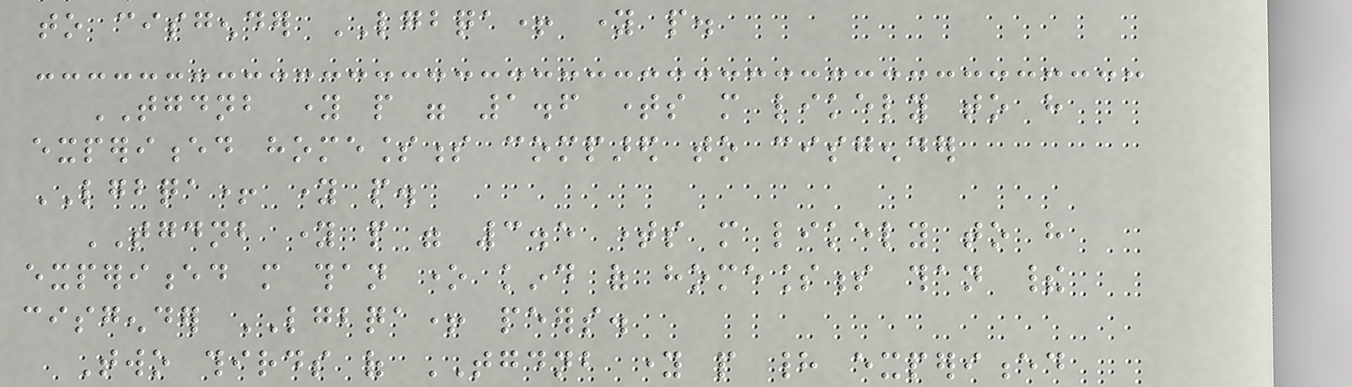to cisgender LGBQA+ young people.
TGDNB young people were 1.6 times more likely to have
experienced homelessness compared to cisgender
LGBQA+ young people.
TGDNB young people were 3.5 times more likely to have
experienced more than one kind of homelessness than their
cisgender LGBQA+ peers.
Two thirds of TGDNB young people had experienced
